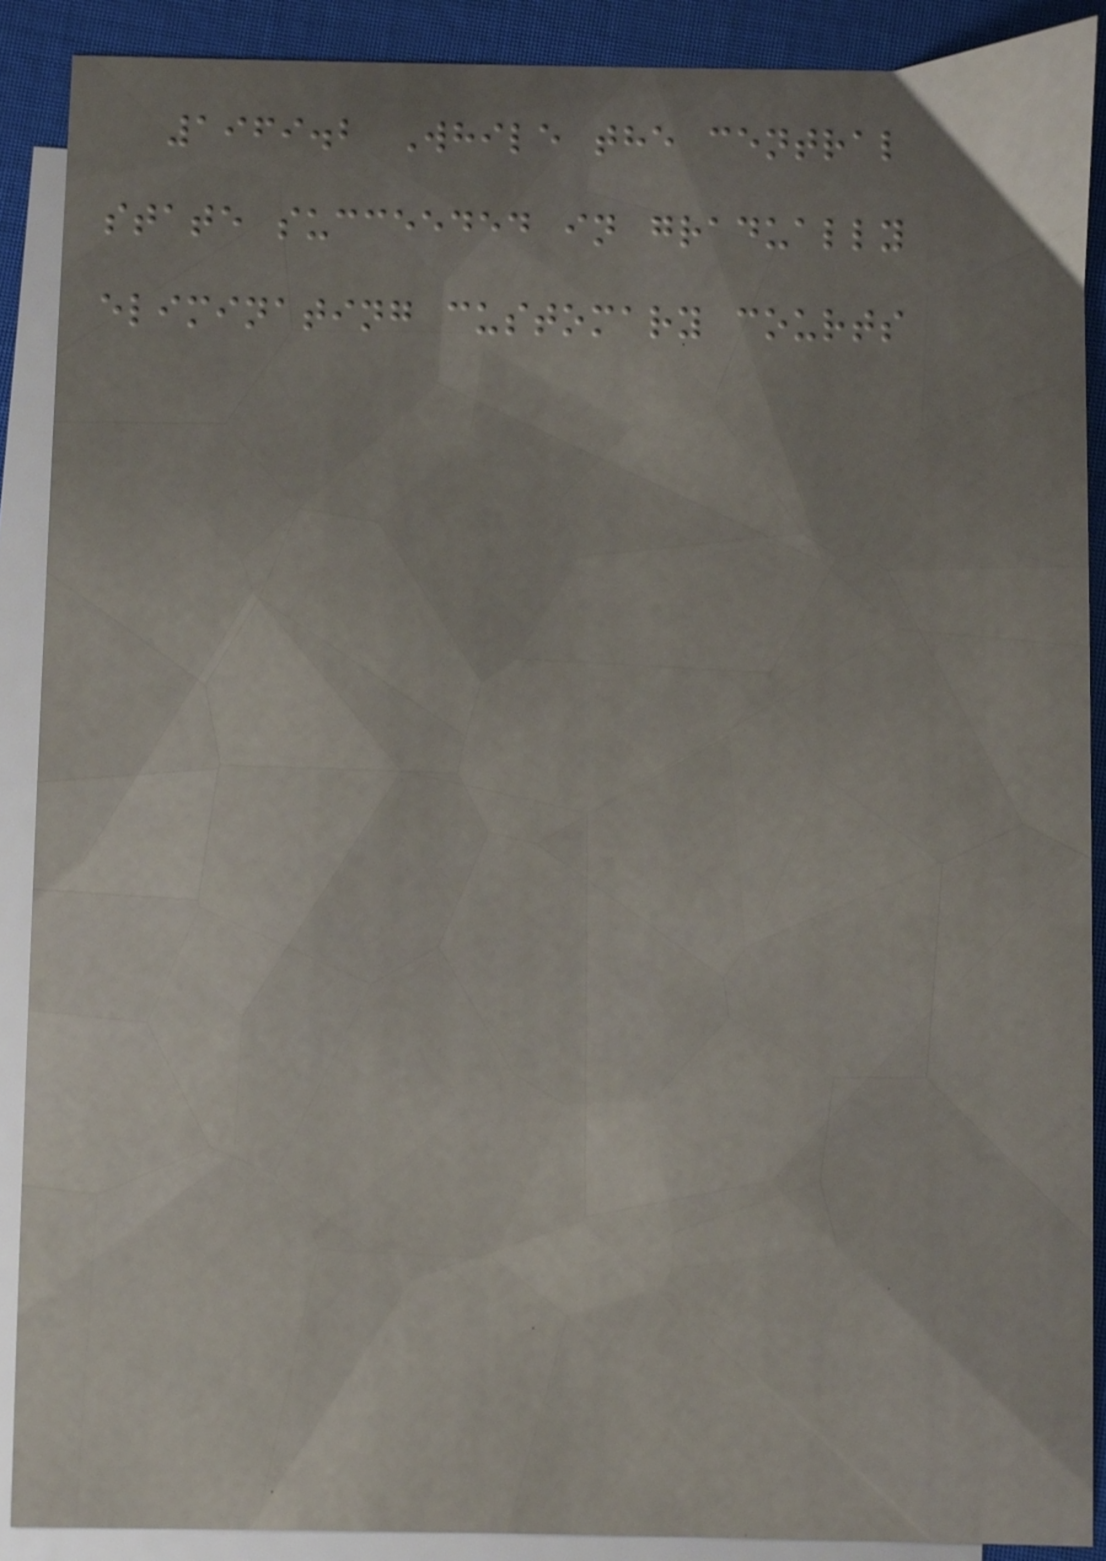1969.2 While the central
state succeeded in gradually
eliminating customary courts
